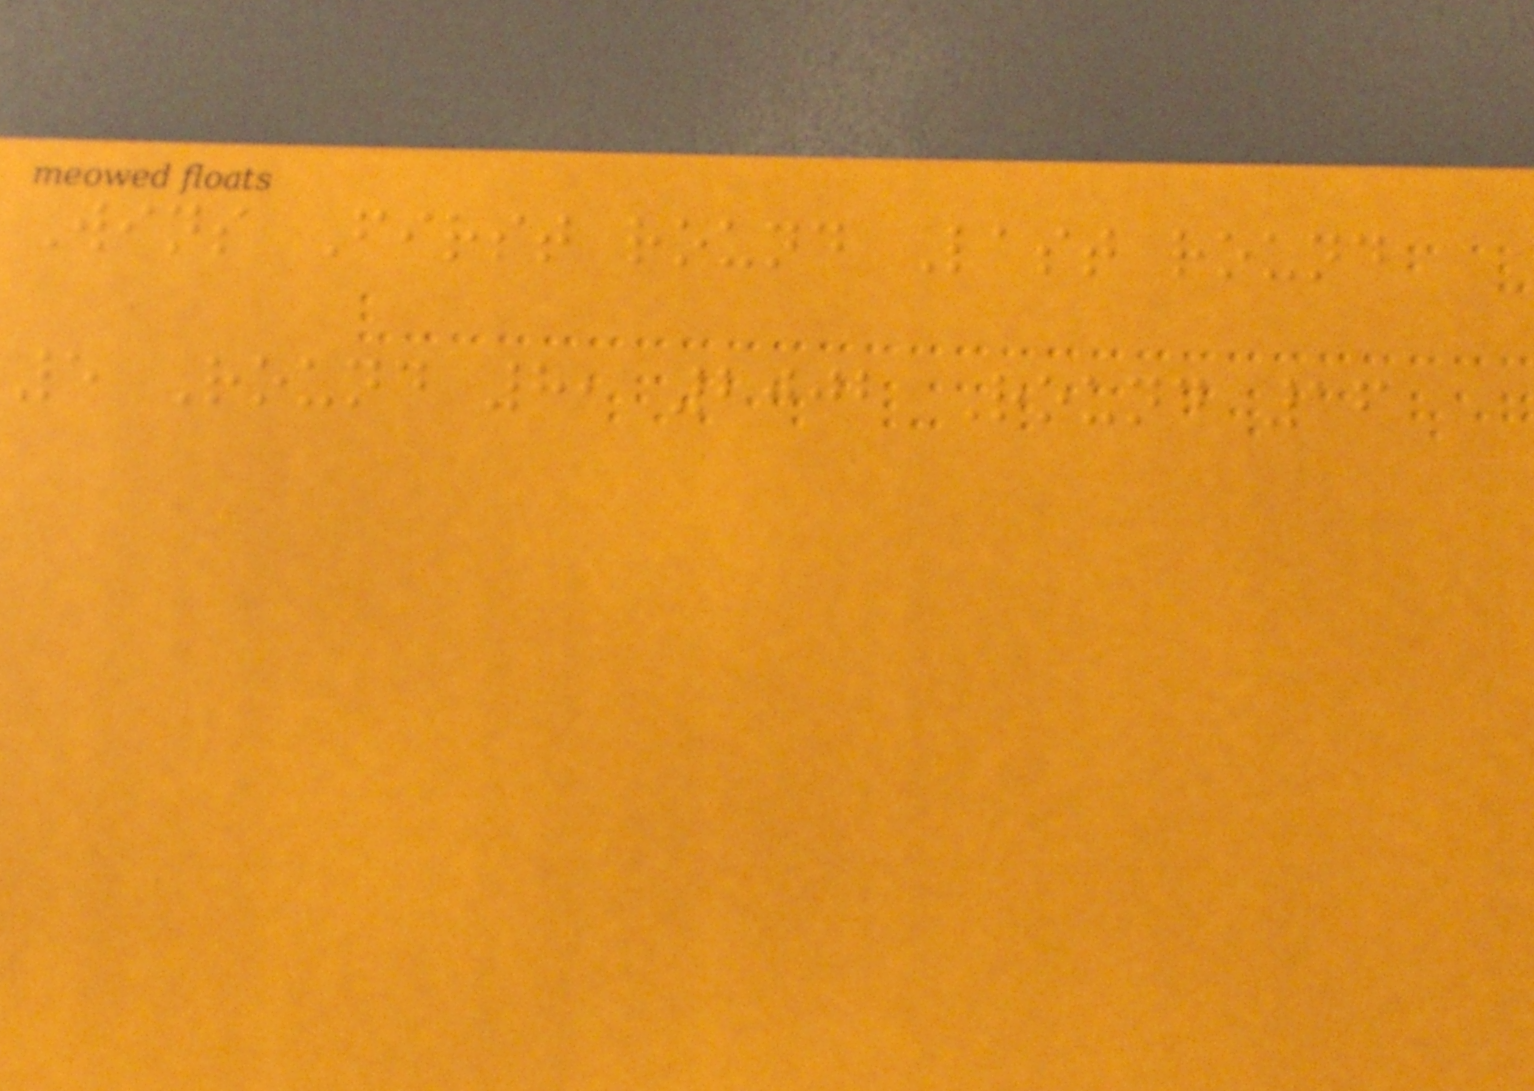Wins First round Last round
5 Round 8, 2002 Round 16
